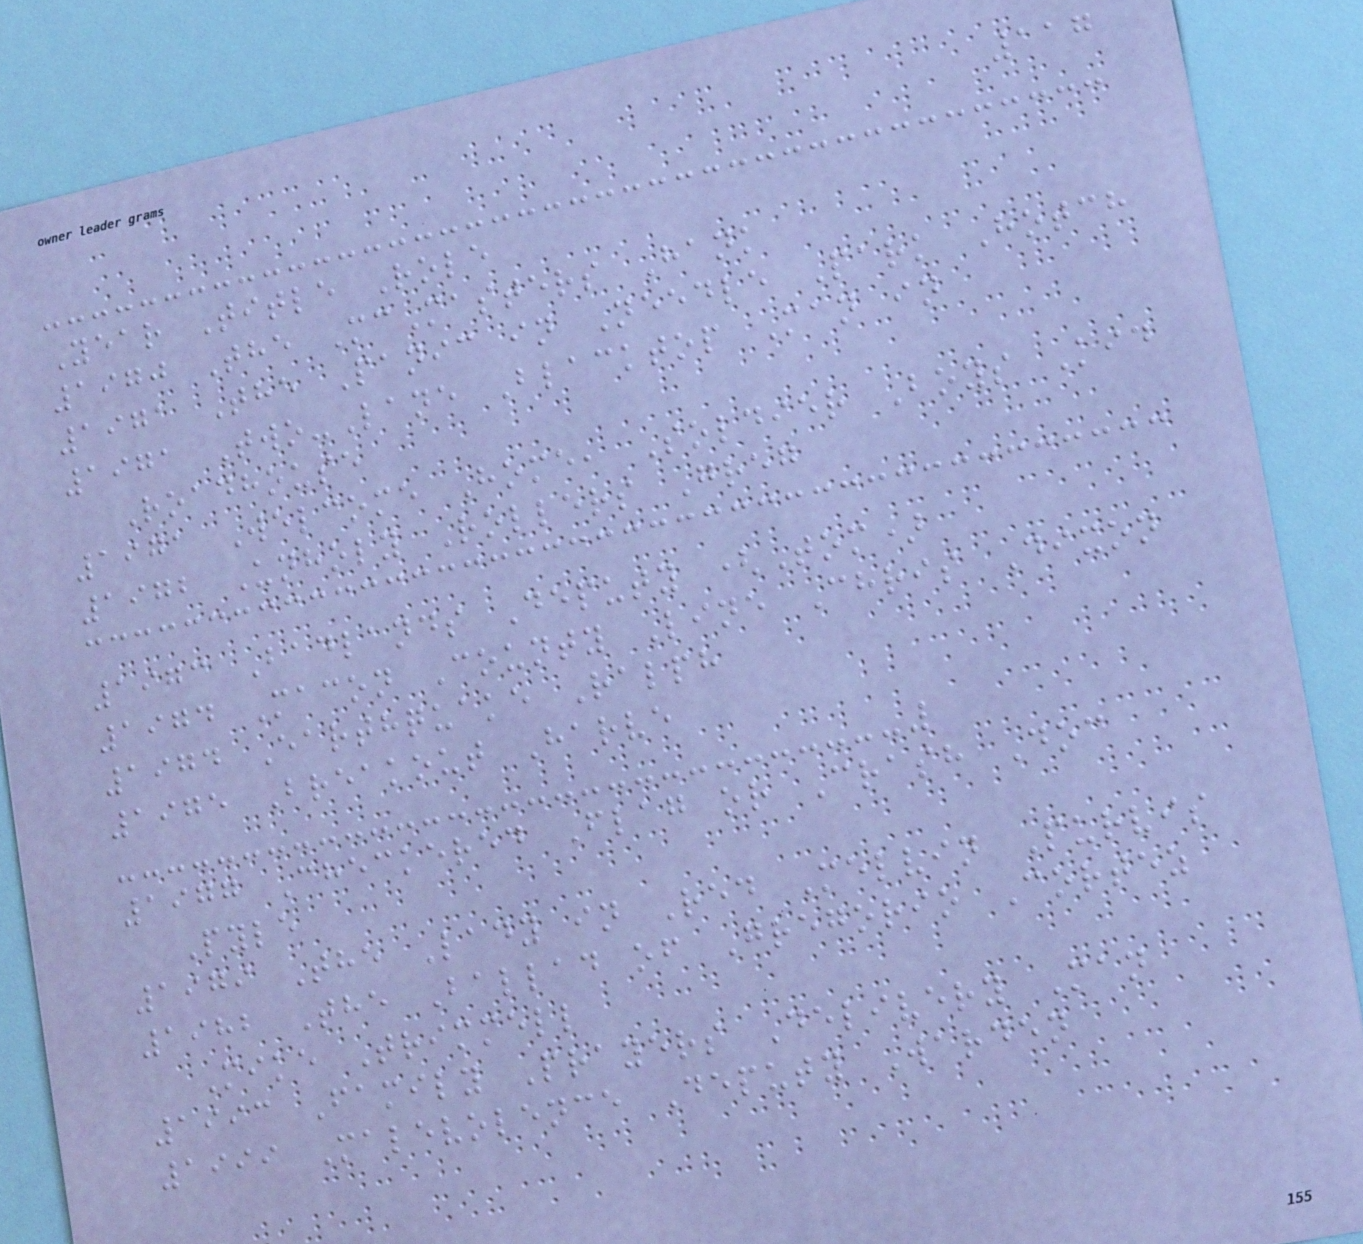117
Year Title Role
1970 The McMasters Hank
1971 The Panic in Needle Park Hotch
1971 Two-Lane Blacktop Man in
Roadhouse
1971 Welcome Home, Soldier Boys Kid
1972 Unholy Rollers Greg
1973 Badlands Deputy (Tom)
1974 Macon County Line Chris Dixon
1974 Earthquake Ralph
1975 Breakout Harve
1977 Checkered Flag or Crash Doc
Pyle
1979 The Lady in Red Melvin Purvis
1982 The Ballad of Gregorio Cortez
Mike Trimmell
1993 Family Prayers Delivery Man
1999 Malevolence Deputy Warden
